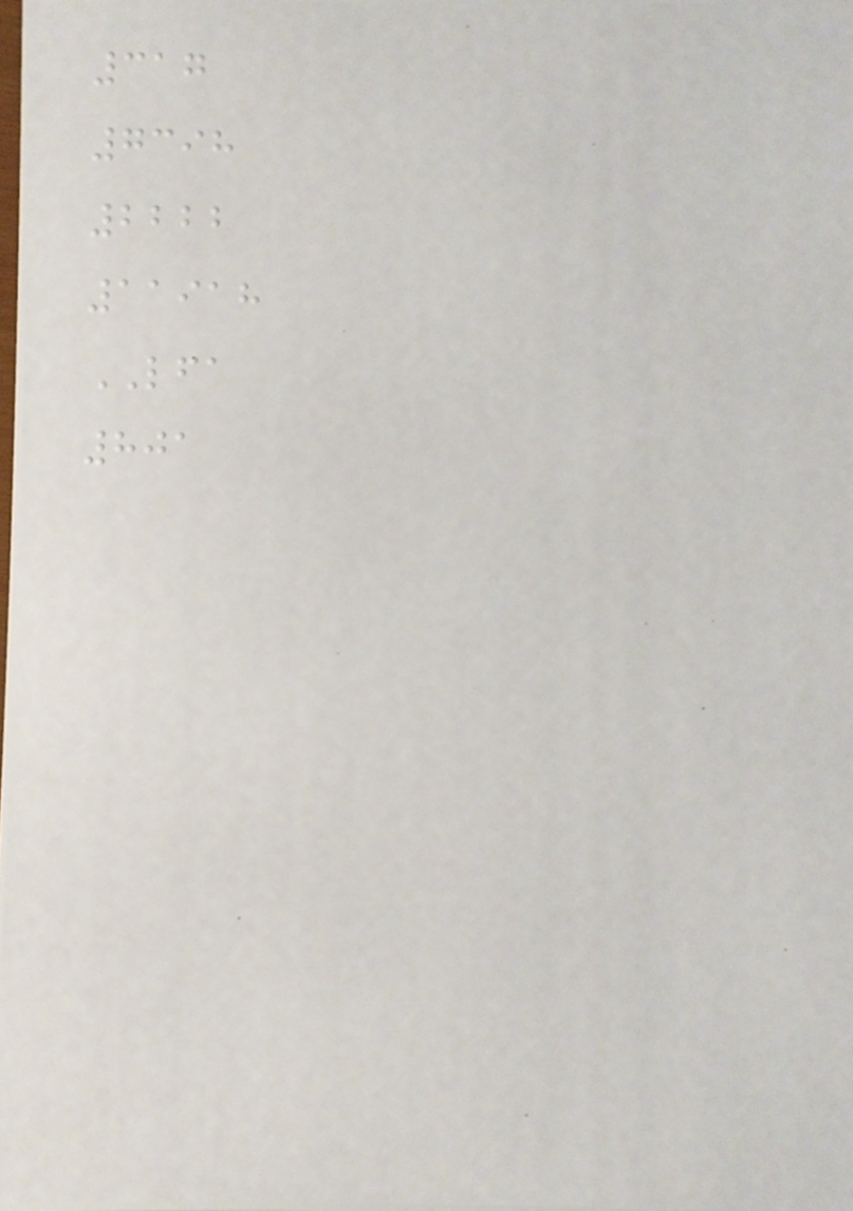317
7398
2222
11918
LFA
801
